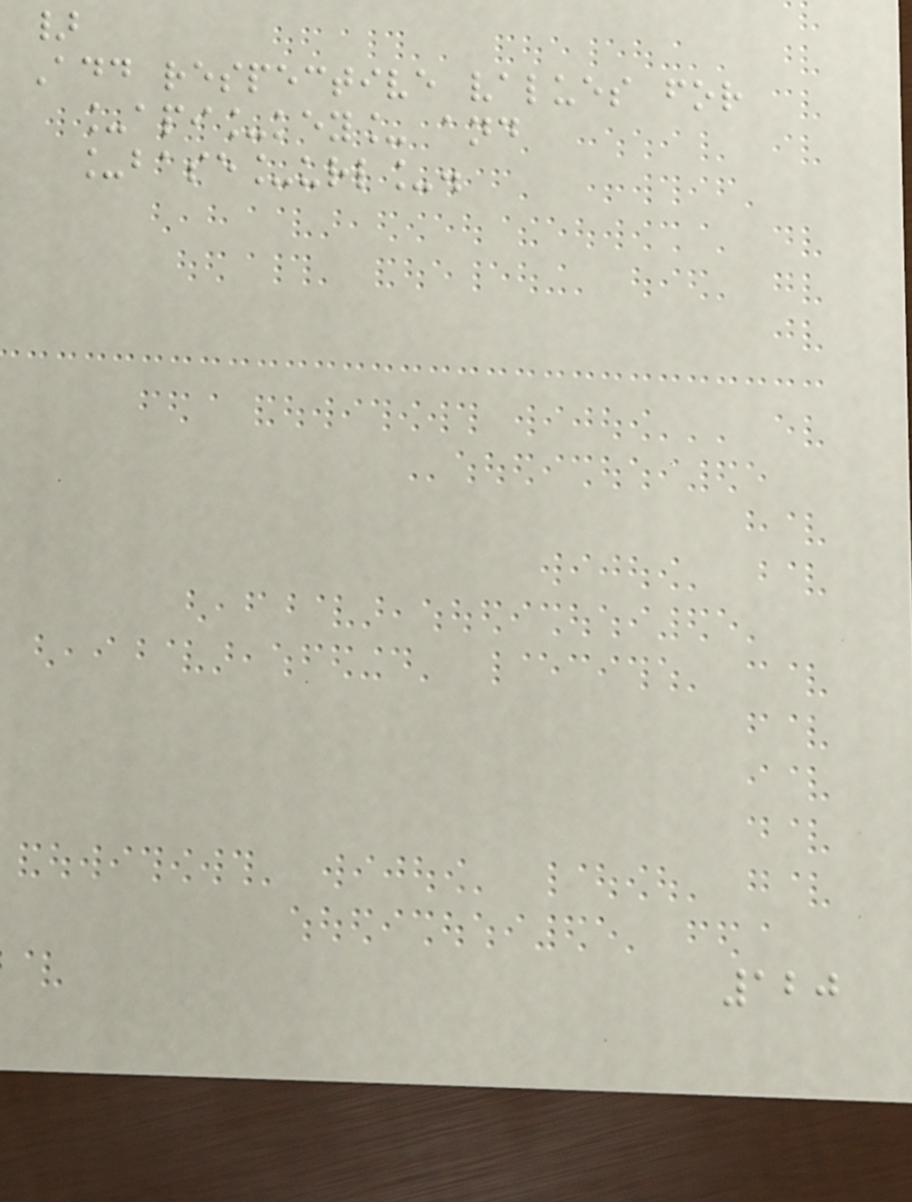}
Add respective values for
_api_key_ and
_base_url_.
120
